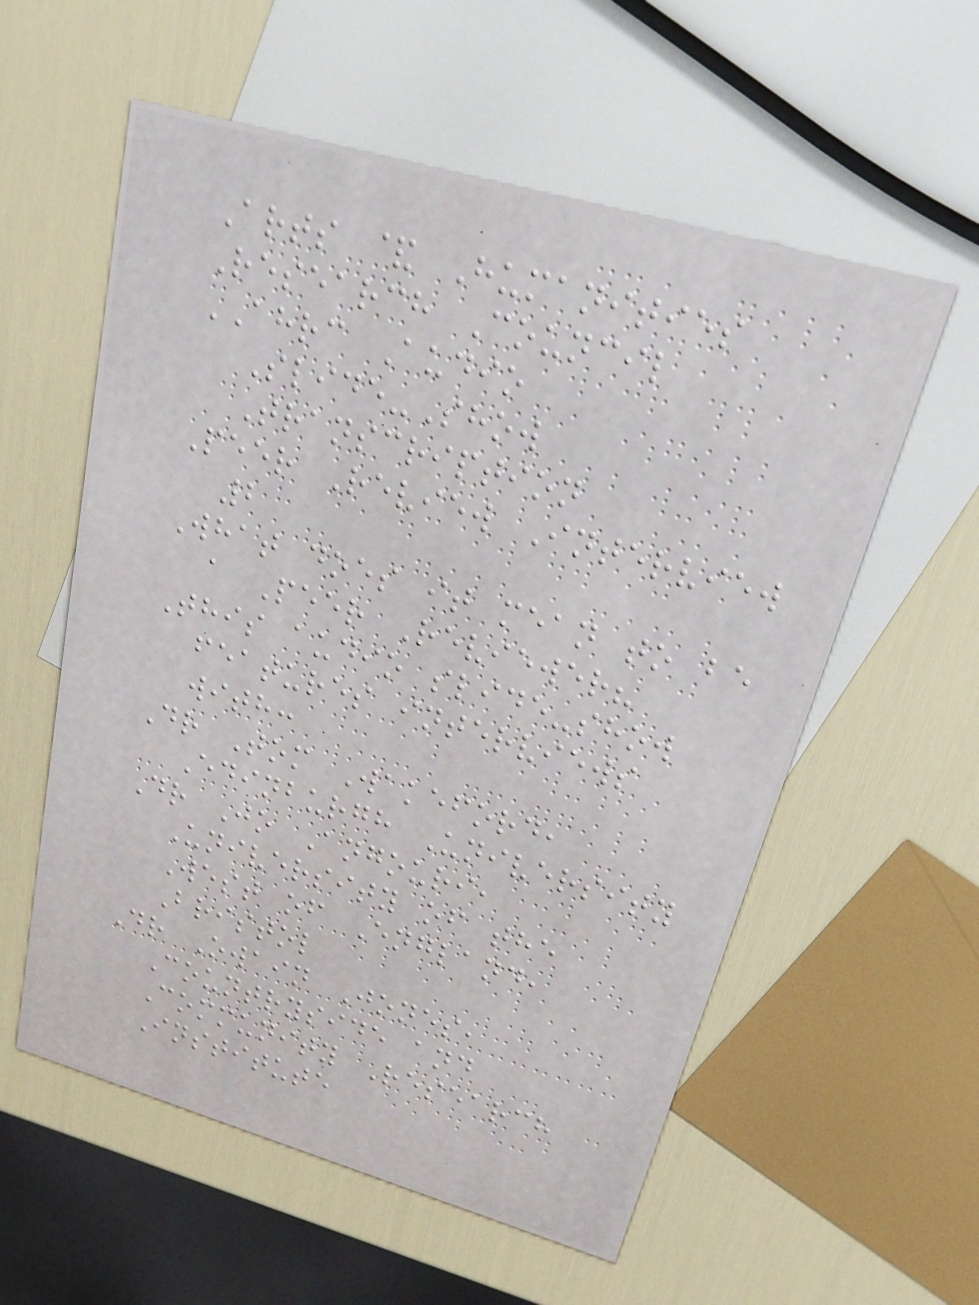Arts & Humanities
Research Council
AHRC Audio
Slide-Show
Transcription
Peer Review Interview
2
What does it mean to be
a Peer Reviewer?
This audio slide-show
features interviews
with:
Dr Tom Wakeford,
Edinburgh University
Dr Jo Angouri,
University of the
West of England,
Bristol
Dr Owain Jones,
Countryside and
Community Research
Institute
